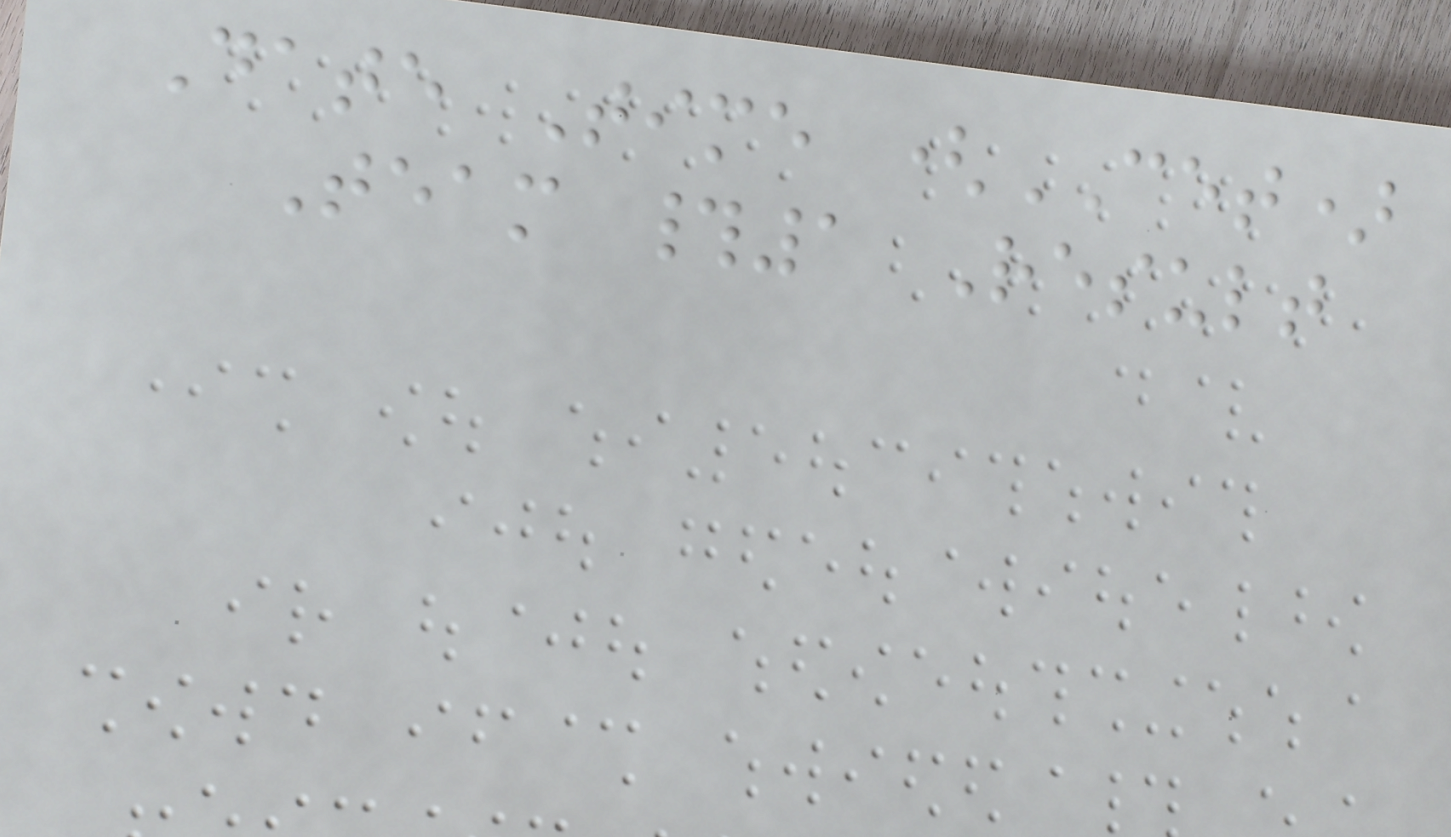Date Time (CET)
Team #1 Result
